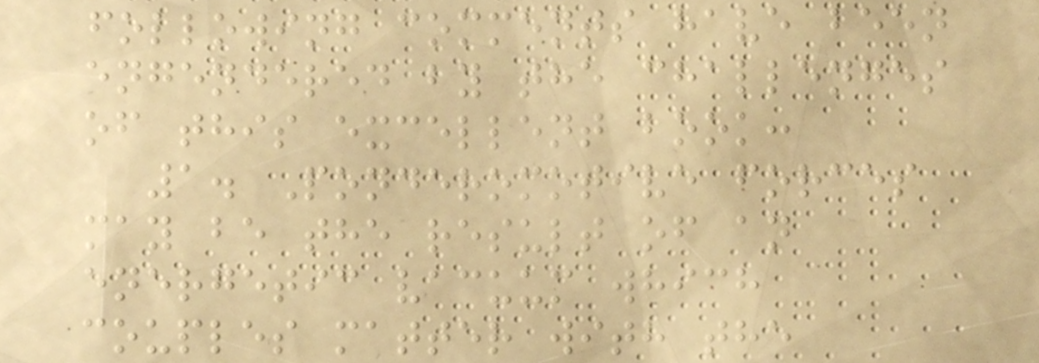following comments have been
engendered by the challenges
of this excellent book:
1. Ponderomotive forces
may be the result of an
energetic vacuum which
couples matter with the
